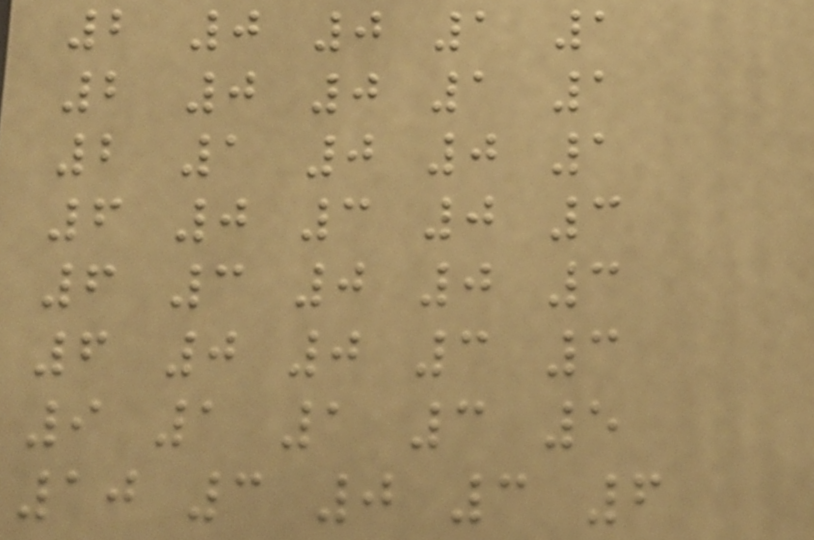2 0 0 1 1
2 0 0 1 1
2 1 0 0 1
6 0 3 0 3
6 3 0 0 3
6 0 0 3 3
9 1 1 3 5
10 3 0 3 6
